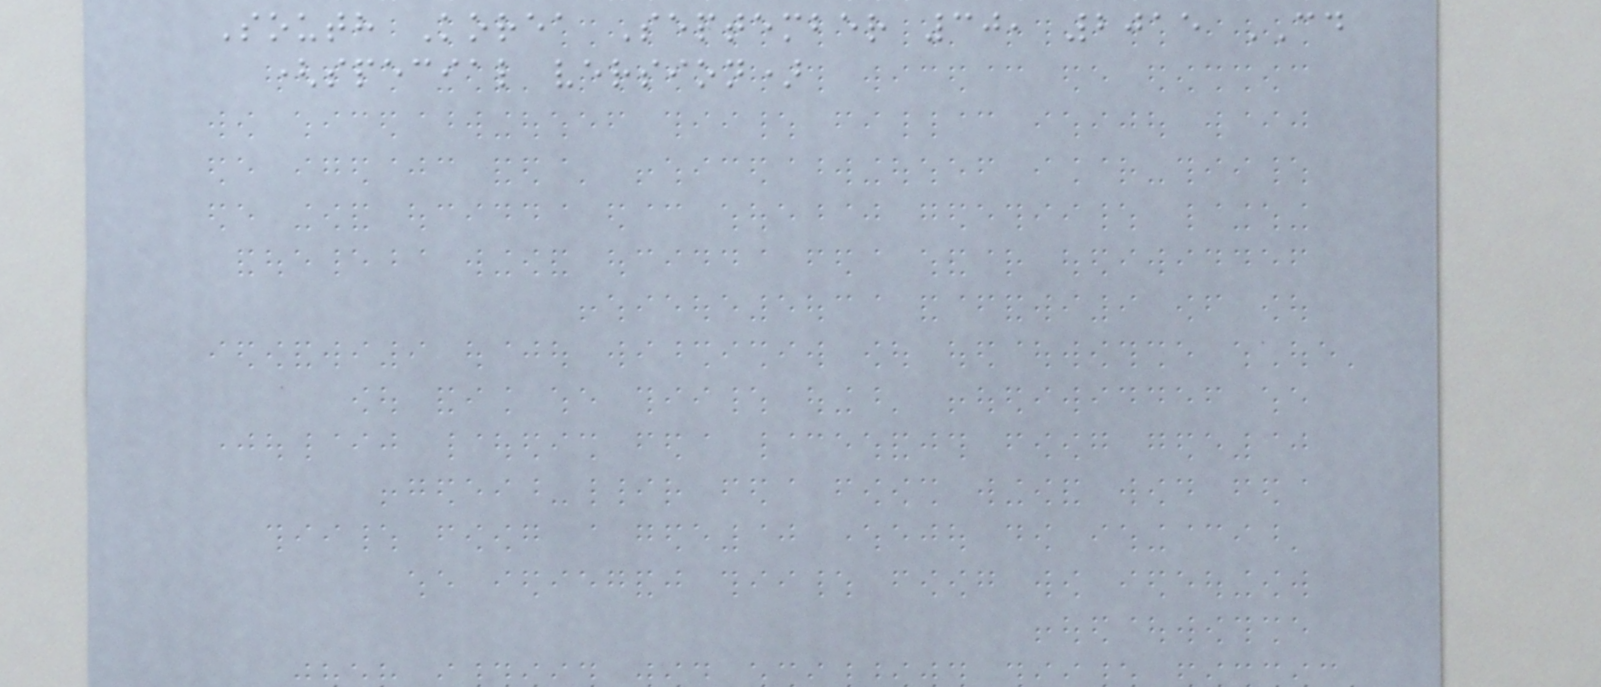South Korea September 30, 2015 CD
(special version)
